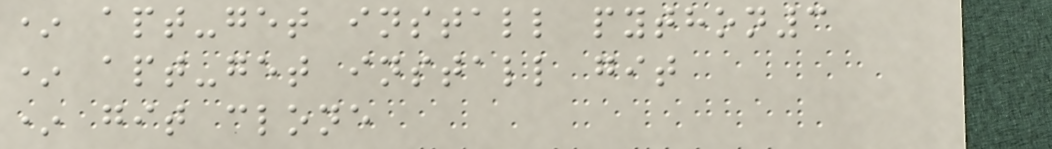* apt-get install python3
* apt-get install git
* git clone
